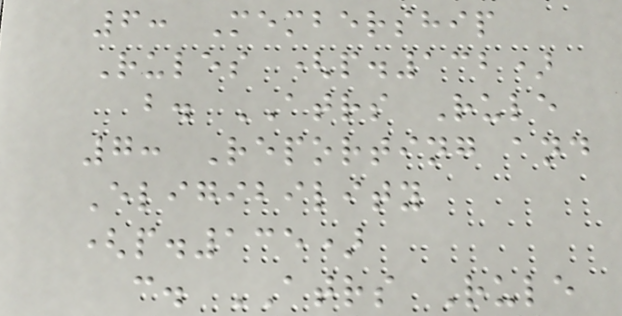6: Membership
Rules (p.132)
b. ATRS Rule
7: Reporting and
Eligibility
(p.135)
c. ATRS Rule
